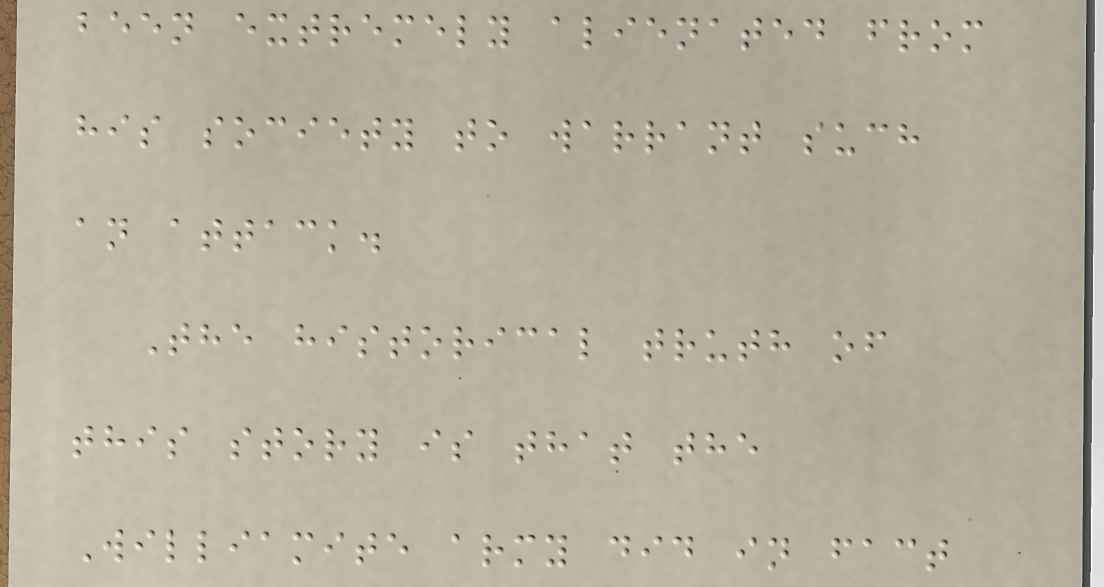been extremely alienated from
his society to warrant such
an attack.
The historical truth of
this story is that the
Williamite army did in fact
